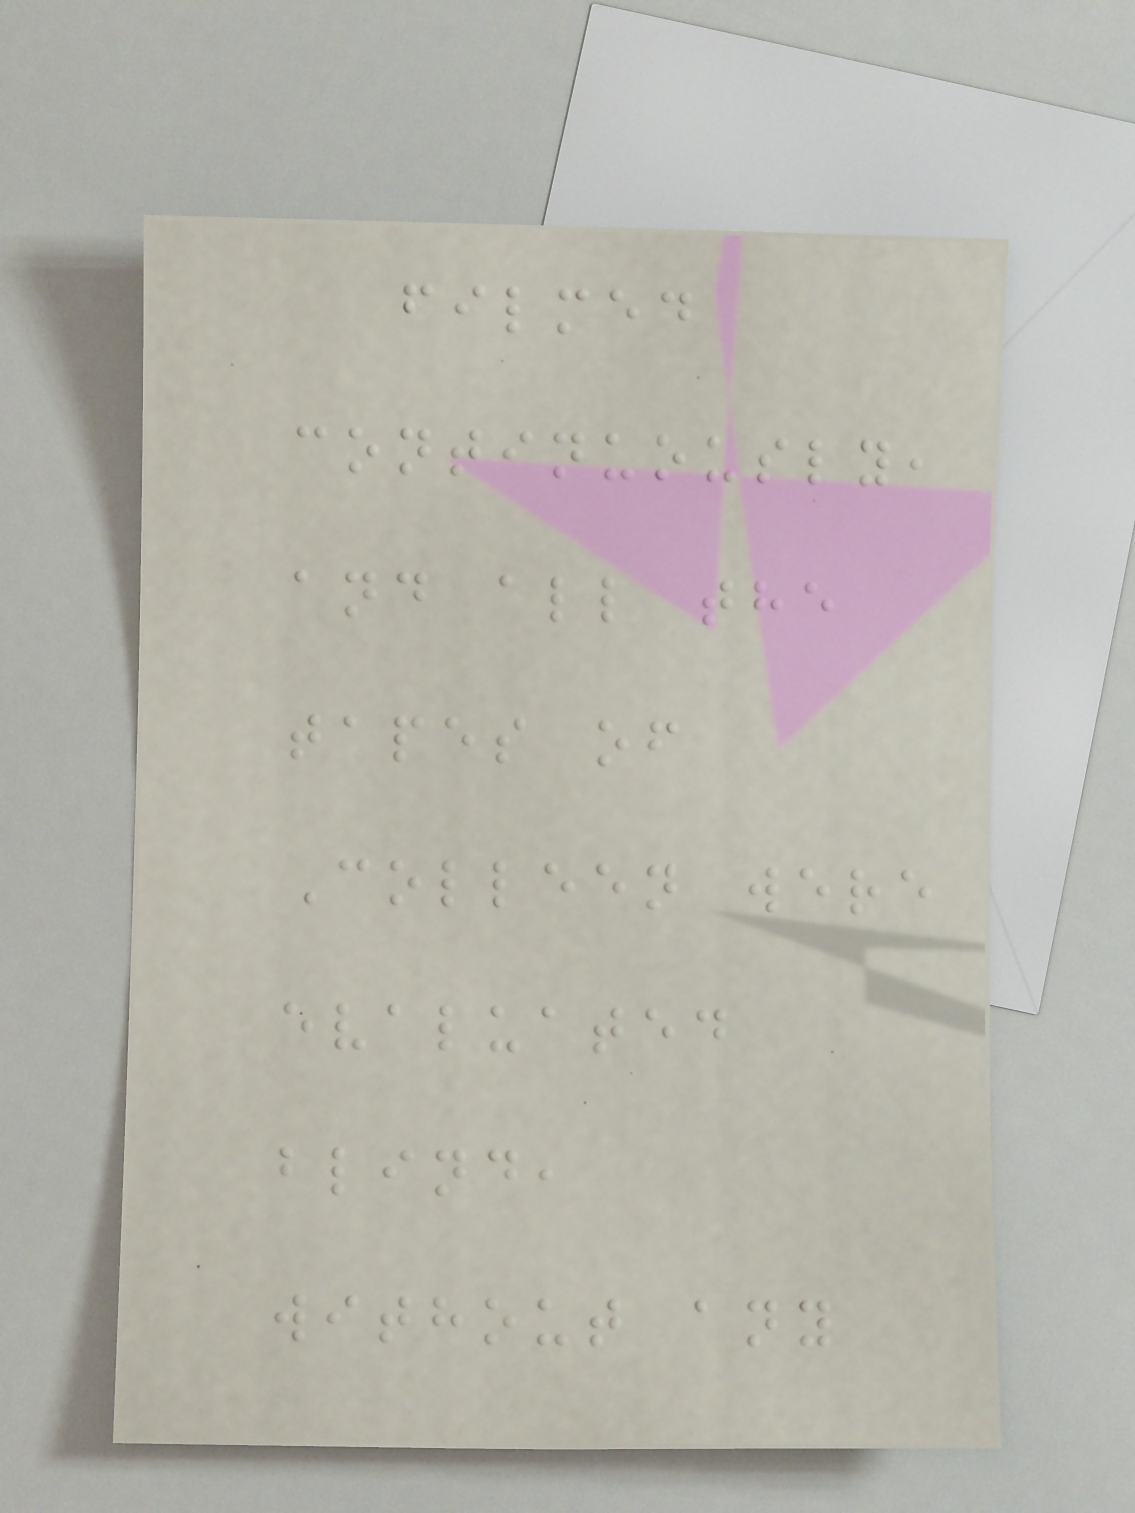filmed
continuously,
and all the
tapes of
Colleen were
evaluated
blind,
without any
